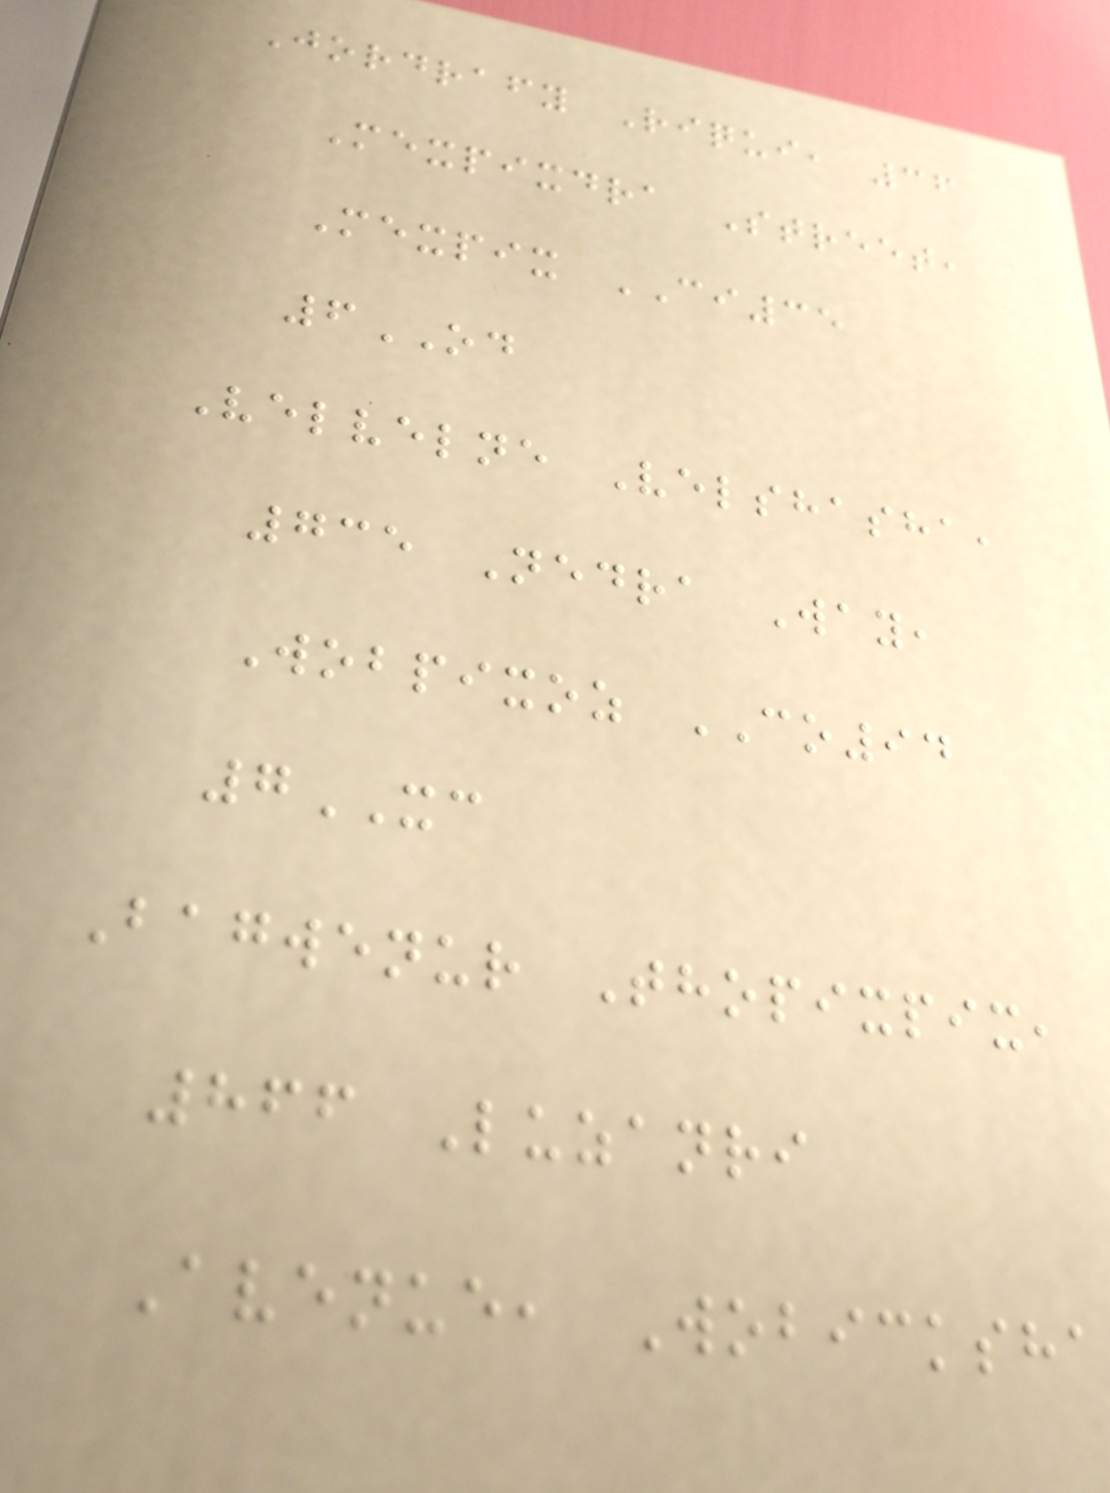Jordrafy Riqui, 36
Mexpixdra Street,
Mexpix CI35
6OD
Velvelne Velshasha,
735 Nedra Way,
Wobpixoz CO94
7XC
Bagwenur Thopixpix,
866 Luzanri
Avenue, Wobicksha
